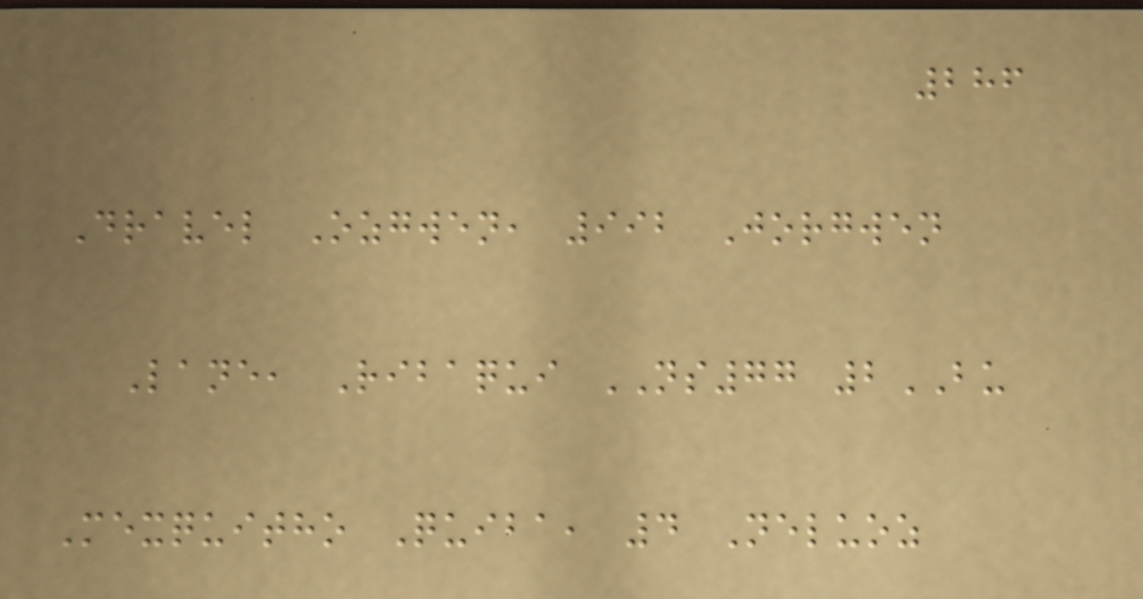286
Dravel Ozgwen, 992 Jorgwen
Lane, Ribaqui NS77 2BU
Mexquitho Quiba, 4 Neluoz
